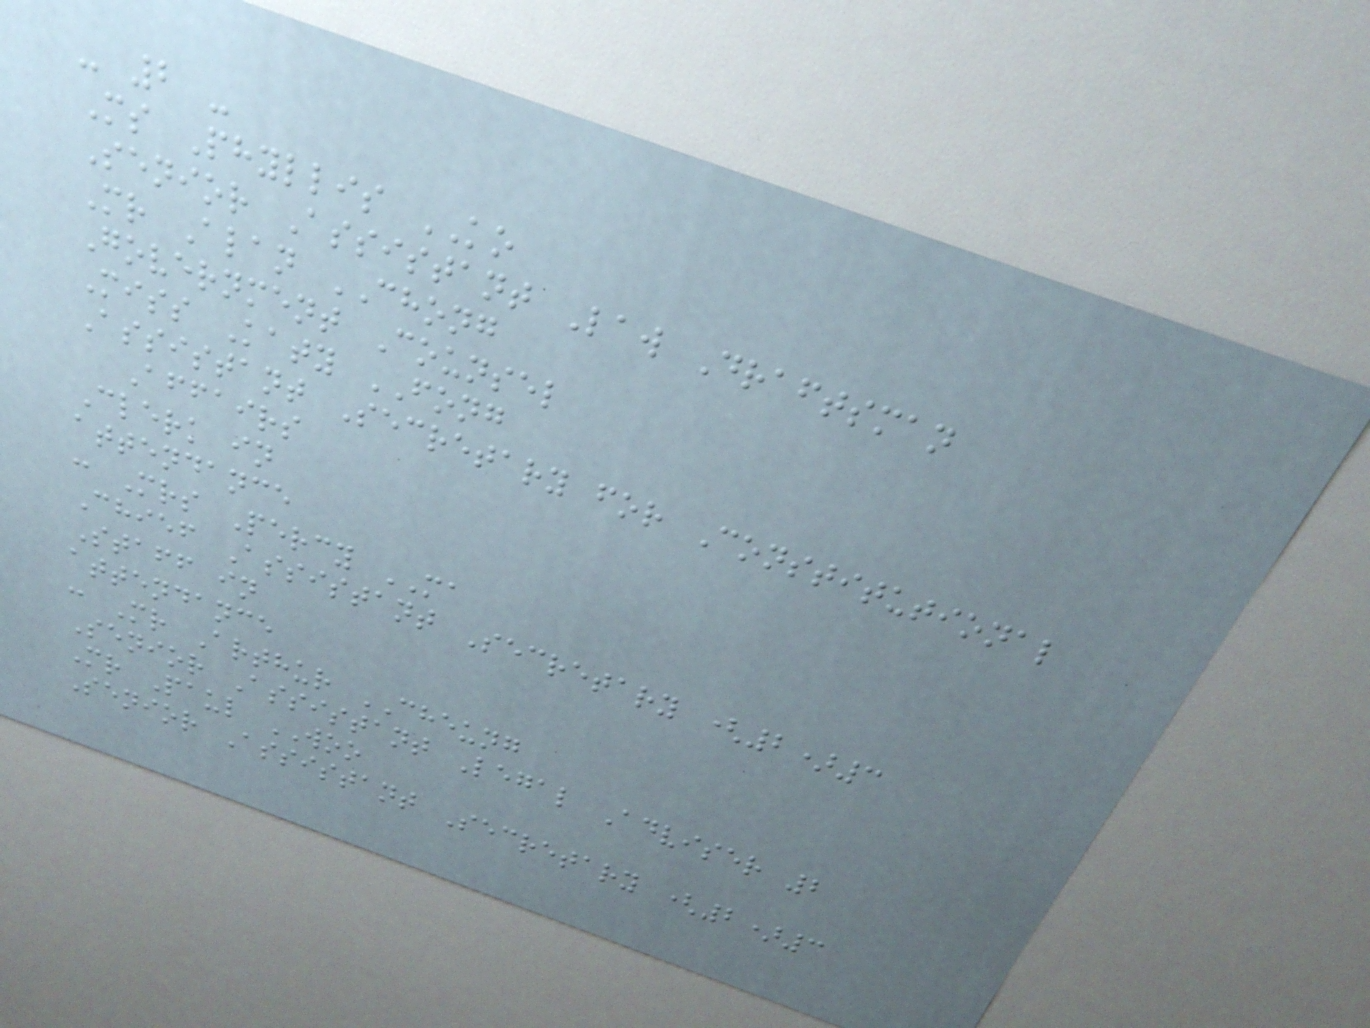- 2 -
Ms Phyllis KO
Senior Assistant Law Draftsman
Mr Alan CHONG
Government Counsel
Miss Katy FONG
Assistant Secretary for Constitutional
Affairs
Clerk in
attendance
: Mrs Percy MA
Chief Assistant Secretary (2)3
Staff in
attendance
: Mr Arthur CHEUNG
Senior Assistant Legal Adviser 2
Mr Paul WOO
Senior Assistant Secretary (2)3
